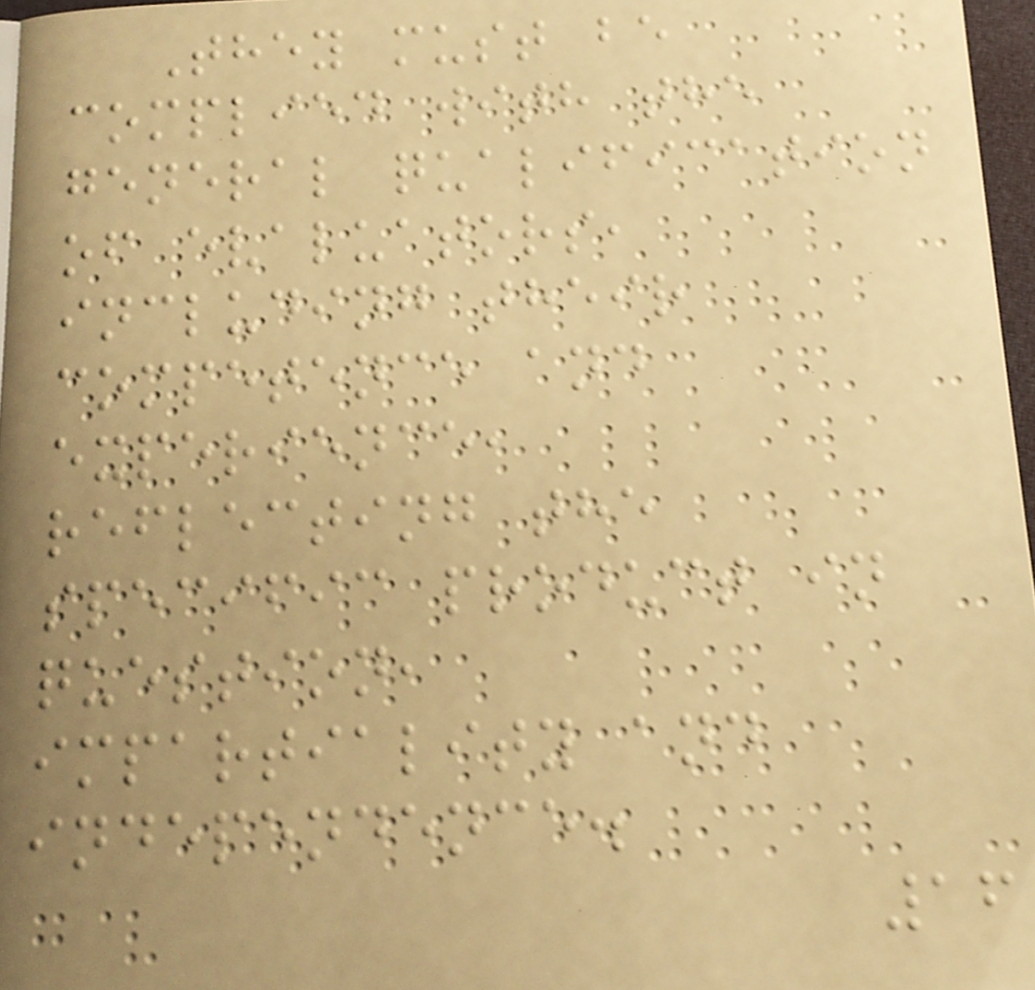They must be
complied with the
general qualification
of evaluators,
including their
competence and
experience,
reflecting the
specific product in
question,
impartiality and
independence.
16
